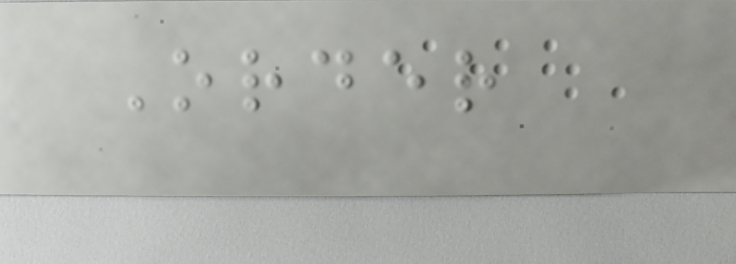Order
